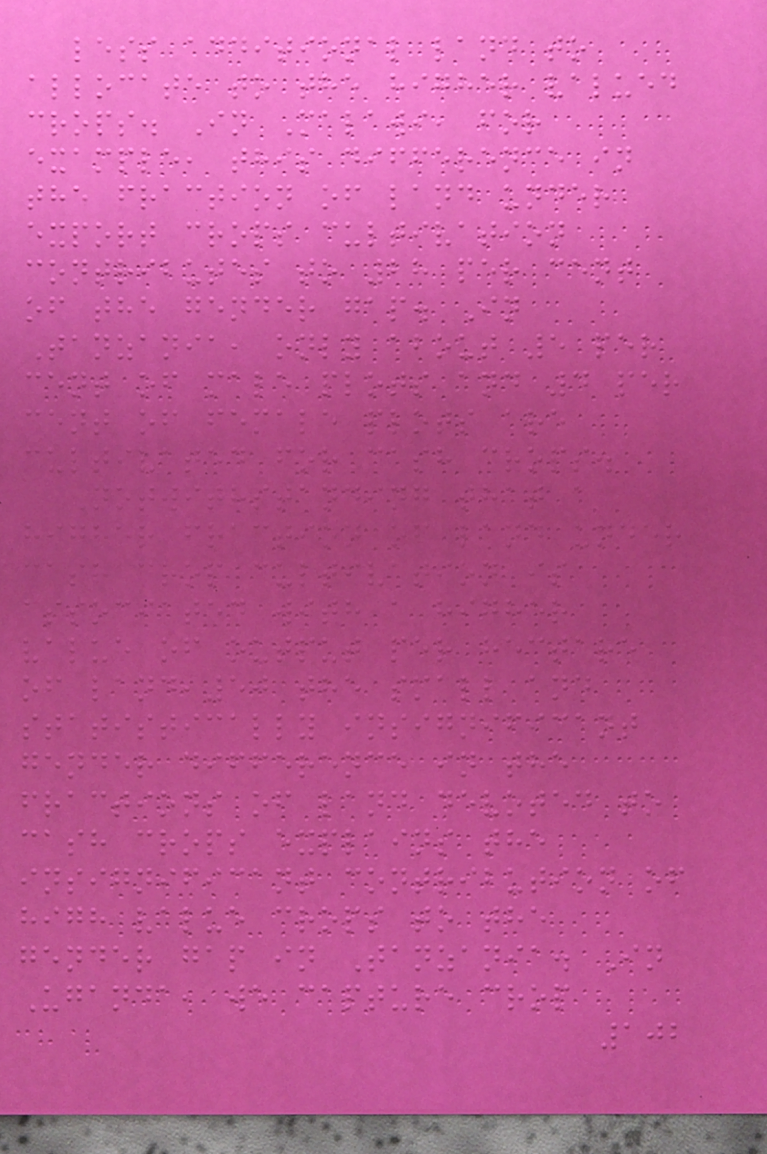less additional land to
allocate to the higher valued
crops. In Malawi, for
example, this difference in
the fraction of land under
export crops cultivation
contributes to 28 per cent
of the gender gap. In
Tanzania, only about 5 per
cent of male plots and 4 per
cent of female plots are
cultivated for cash crops.
Notwithstanding that a
higher fraction of land under
cash crop cultivation is
associated with a higher
value of output per hectare
of land,50 the small and
statistically insignificant
gender difference in the
fractions of land devoted to
cash crops explains the
insignificant contribution of
high value crops to the
gender gap in Tanzania. In
Uganda, we capture crop
102
